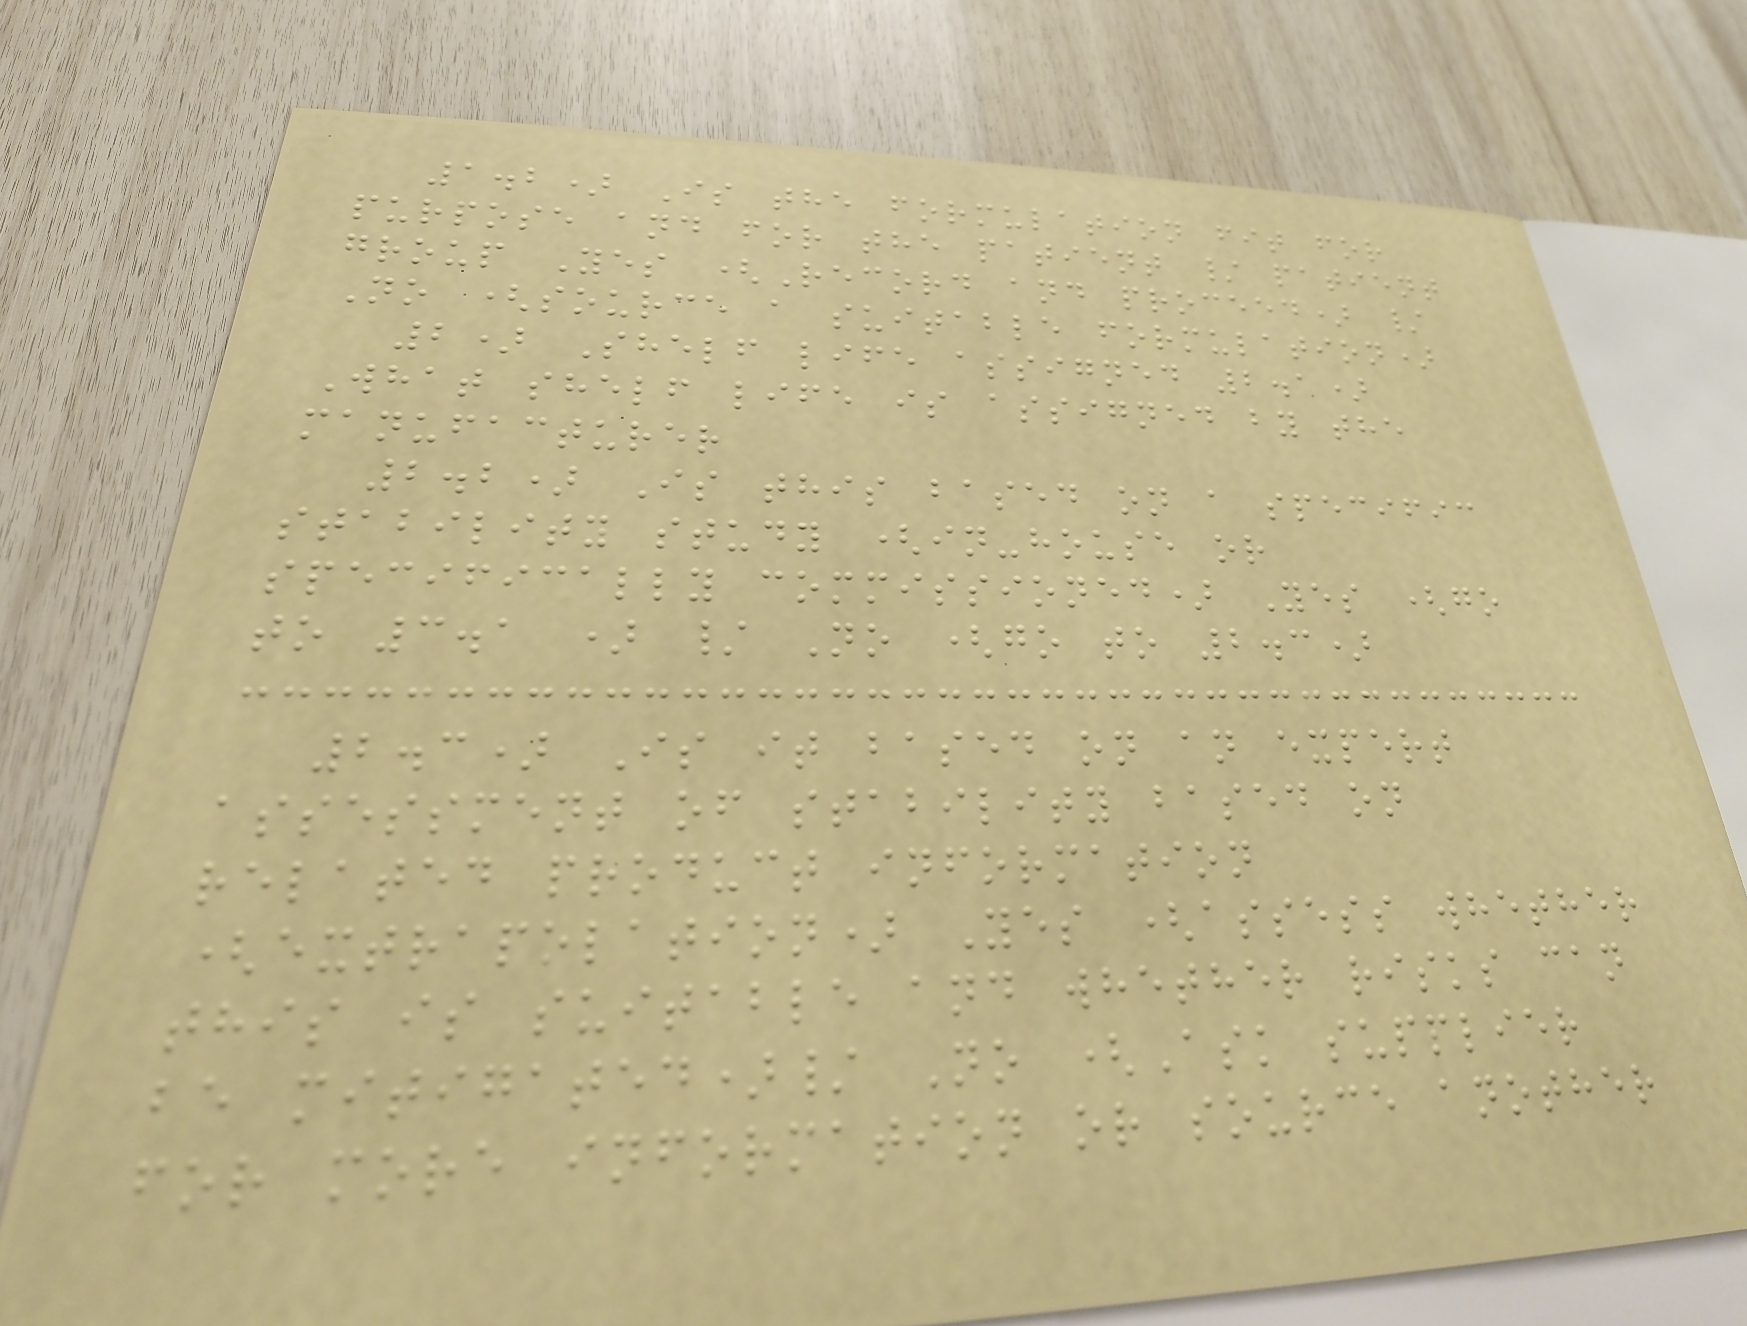1.2) Is the formulation fit for
purpose and for the patient / patient
group Yes (Record and proceed) /
No (source a suitable formulation)
2) Shelf life assigned 2.1)
What shelf life is assigned by the
manufacturer
2.2) Is this based on a specific
stability study (in-house or
specifically commissioned) Yes (go
to 3.1 ) / No (go to 2.3)
2.3) Is it based on an expert
assessment of stability based on
related product information
(extrapolation) Yes (assess whether
this is suitable and whether risks can
be mitigated)/ No (Ask supplier
for more information or source another
